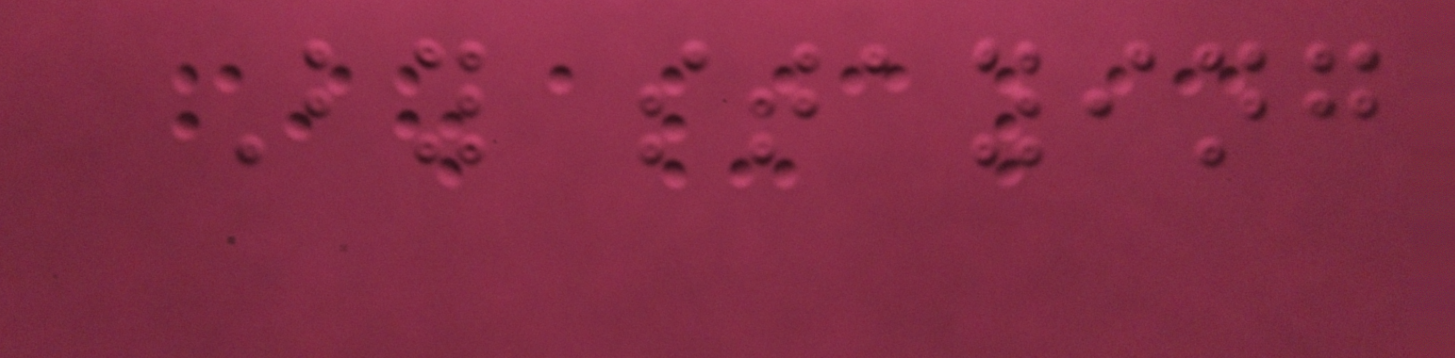By staying
